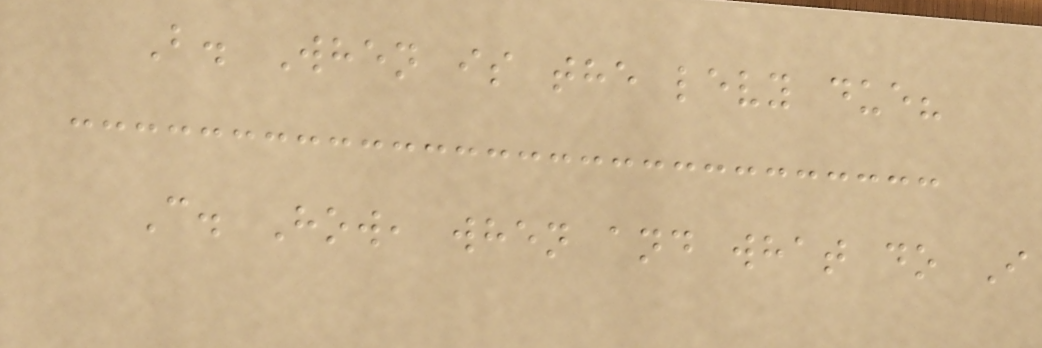B. When is the levy due?
C. How, when and what do I
